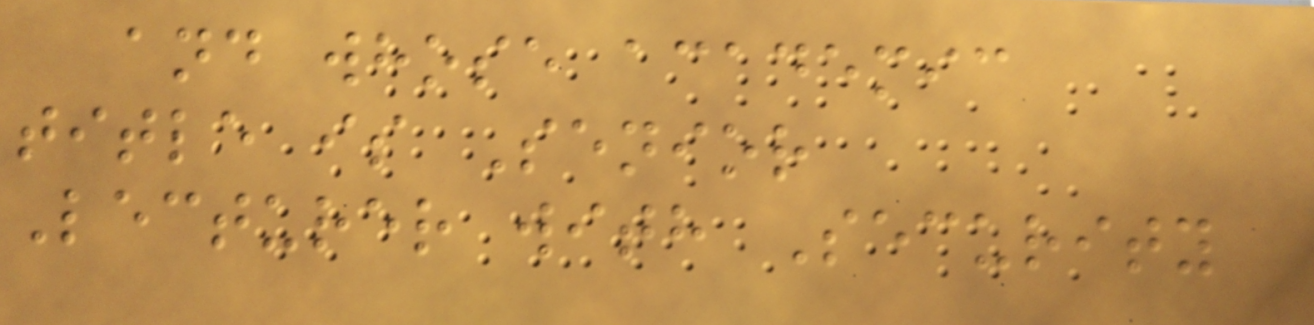and whose academic
title is Senior
Lecturer with Security
